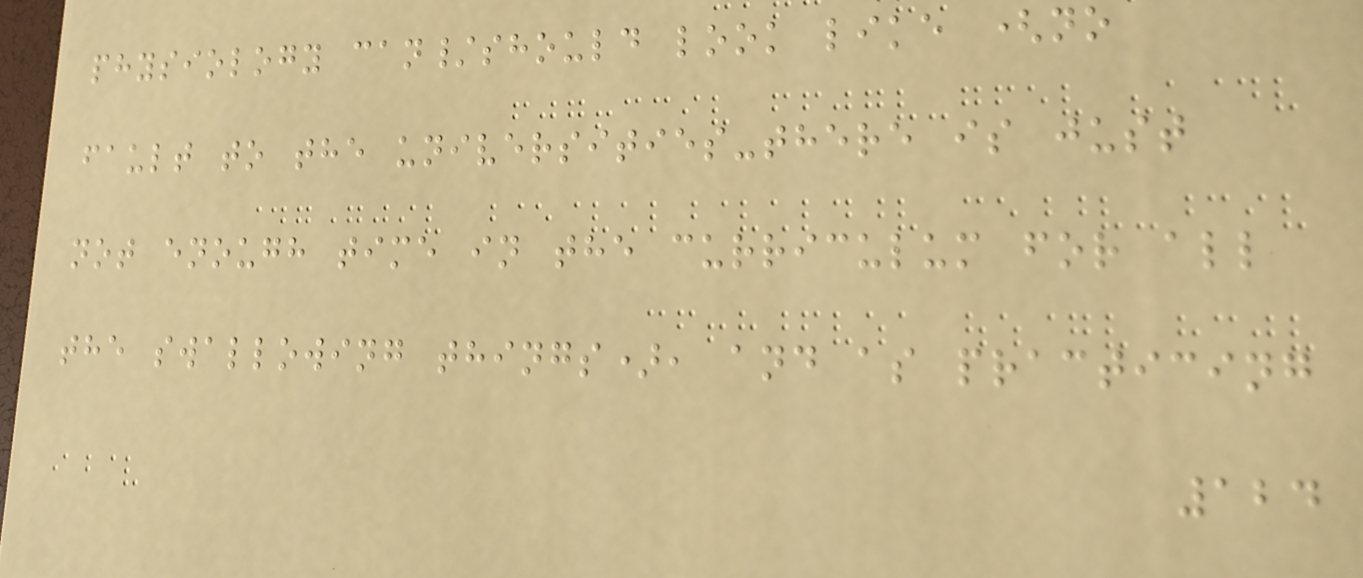physiology can/should look like (no
fault to the universities-there is just
not enough time in the curriculum for all
the swallowing things), and as practicing
124
